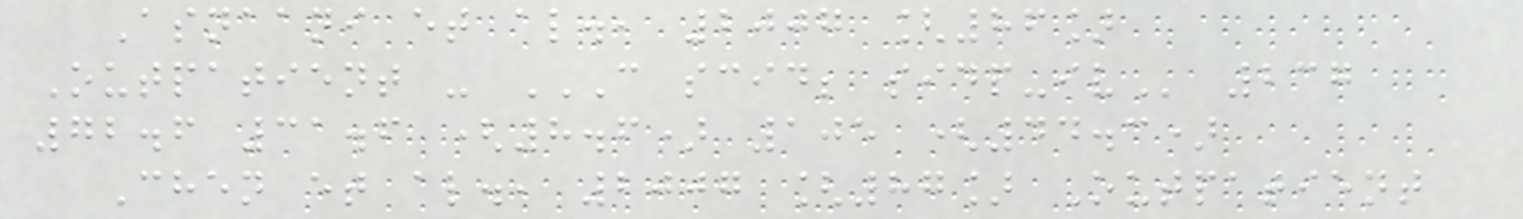Asnaani et al., 2007 [86]
Outpatient - C SCID; SIDP-IV 237
72.6 31.6 (8.6) 105 (44.3)
Chen et al., 2007 [87] Outpatient
